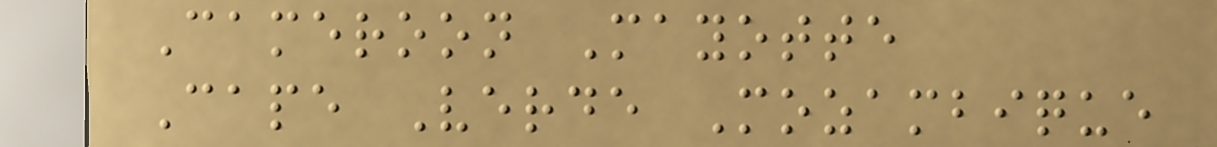Cameroon Mayotte
Cape Verde Mozambique
